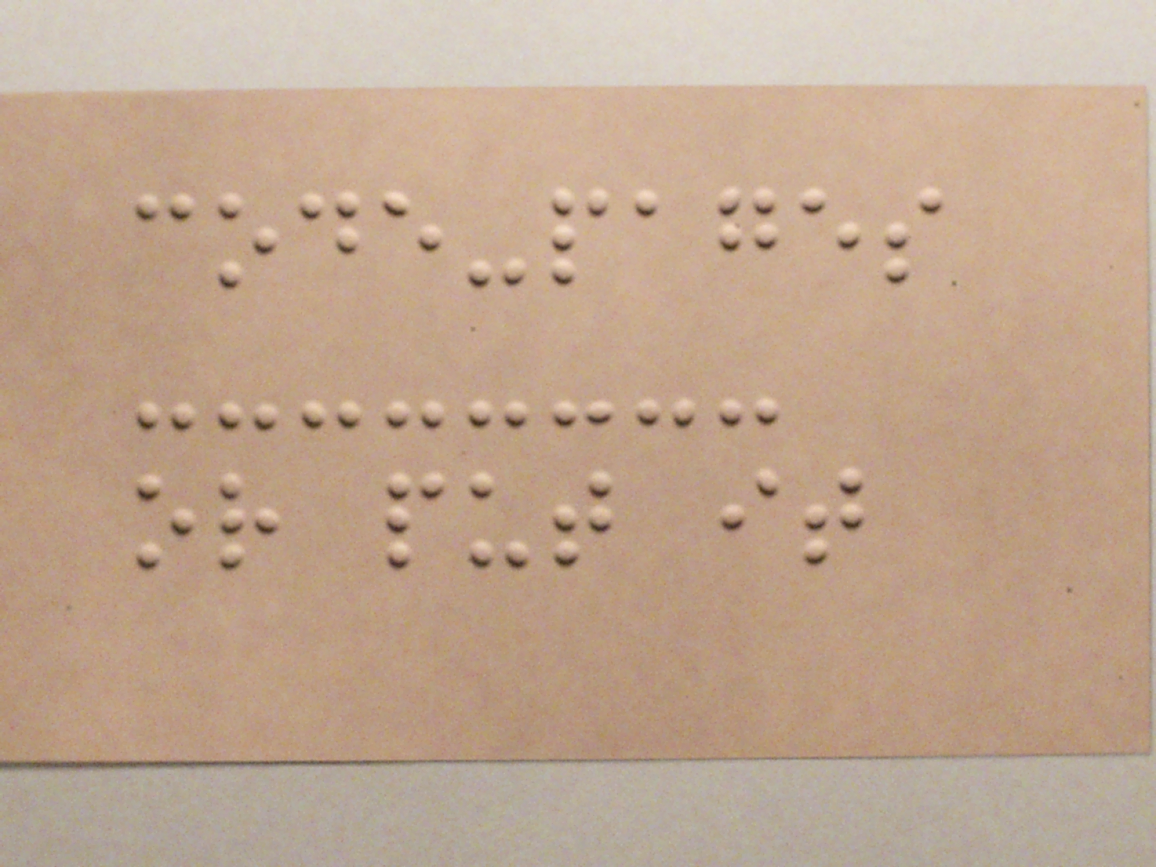code-pages
or put it
